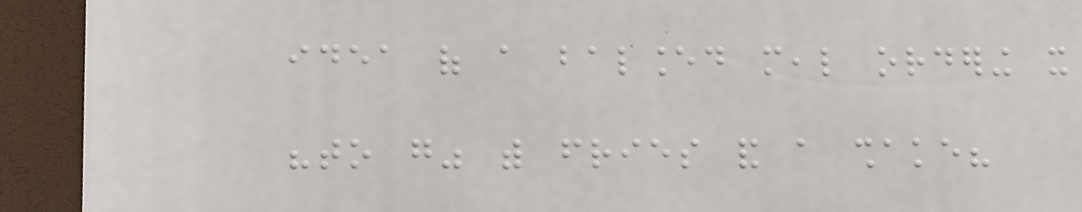idea of a balanced meal ordering it
"to go" with fries and a shake?
